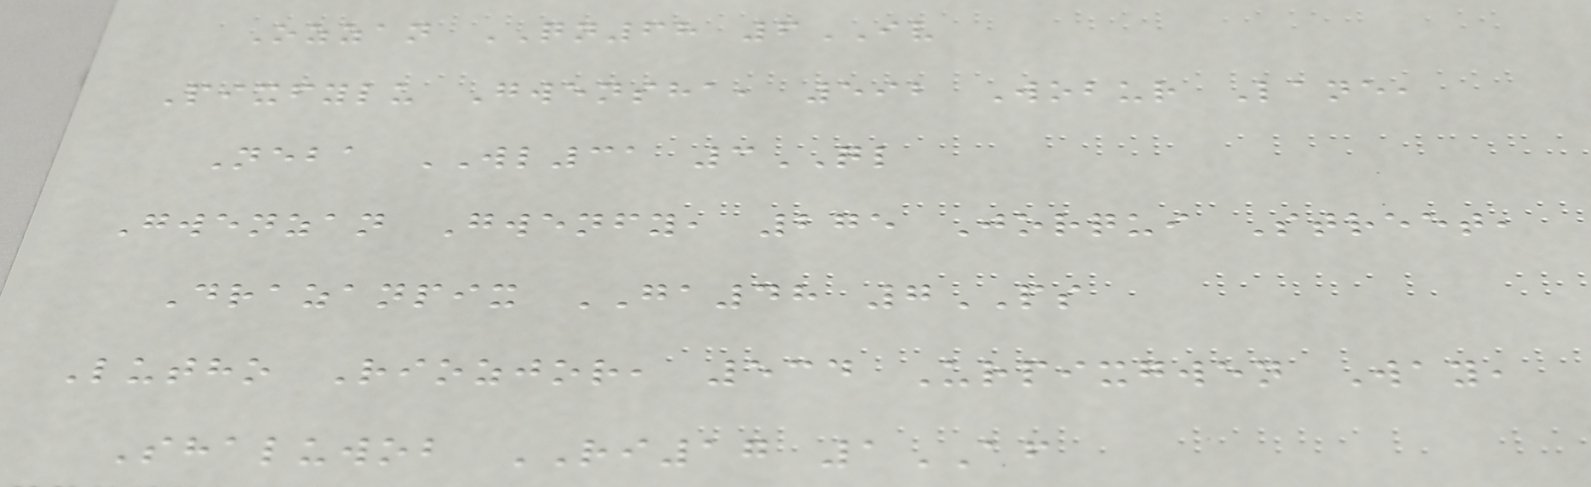Ozzan QN68 6IV
Pixfylu Gwensha, 592 Wobur Lane,
Neba WL31 3QL
Gwenzan Gwenfy, 275 Jorqui Street,
Drazanpix GA48 7PS
Lutho Riozjor, 534 Urpixgwen Way,
Shaluwob RI17 1AF
